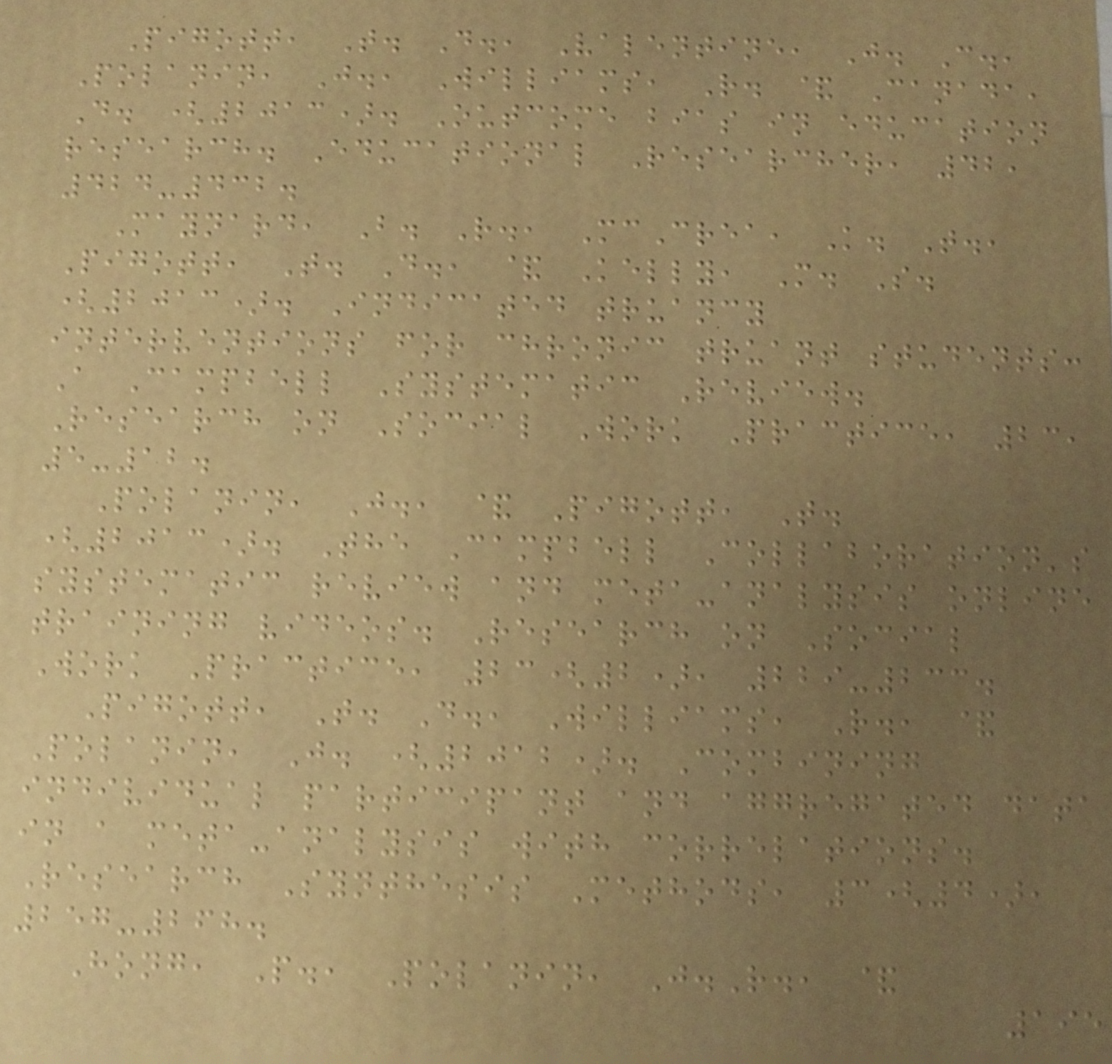Pigott, T. D., Valentine, J. C.,
Polanin, J., Williams, R. & Canada,
D. (2013). Outcome bias in education
research. Educational Researcher, 42,
424-432.
Maynard, B. R., McCrea, K. T.,
Pigott, T. D., & Kelly, M. S.
(2013). Indicated truancy
interventions for chronic truant students:
A Campbell Systematic Review.
Research on Social Work Practice, 23,
5-12.
Polanin, J., & Pigott, T.
(2013). The Campbell Collaboration's
systematic review and meta-analysis online
training videos. Research on Social
Work Practice, 23(2), 229-233.
Pigott, T. D., Williams, R., &
Polanin, J. (2012). Combining
individual participant and aggregated data
in a meta-analysis with correlations.
Research Synthesis Methods, 3(4),
257-268.
Hong, P., Polanin, J.R., &
195
